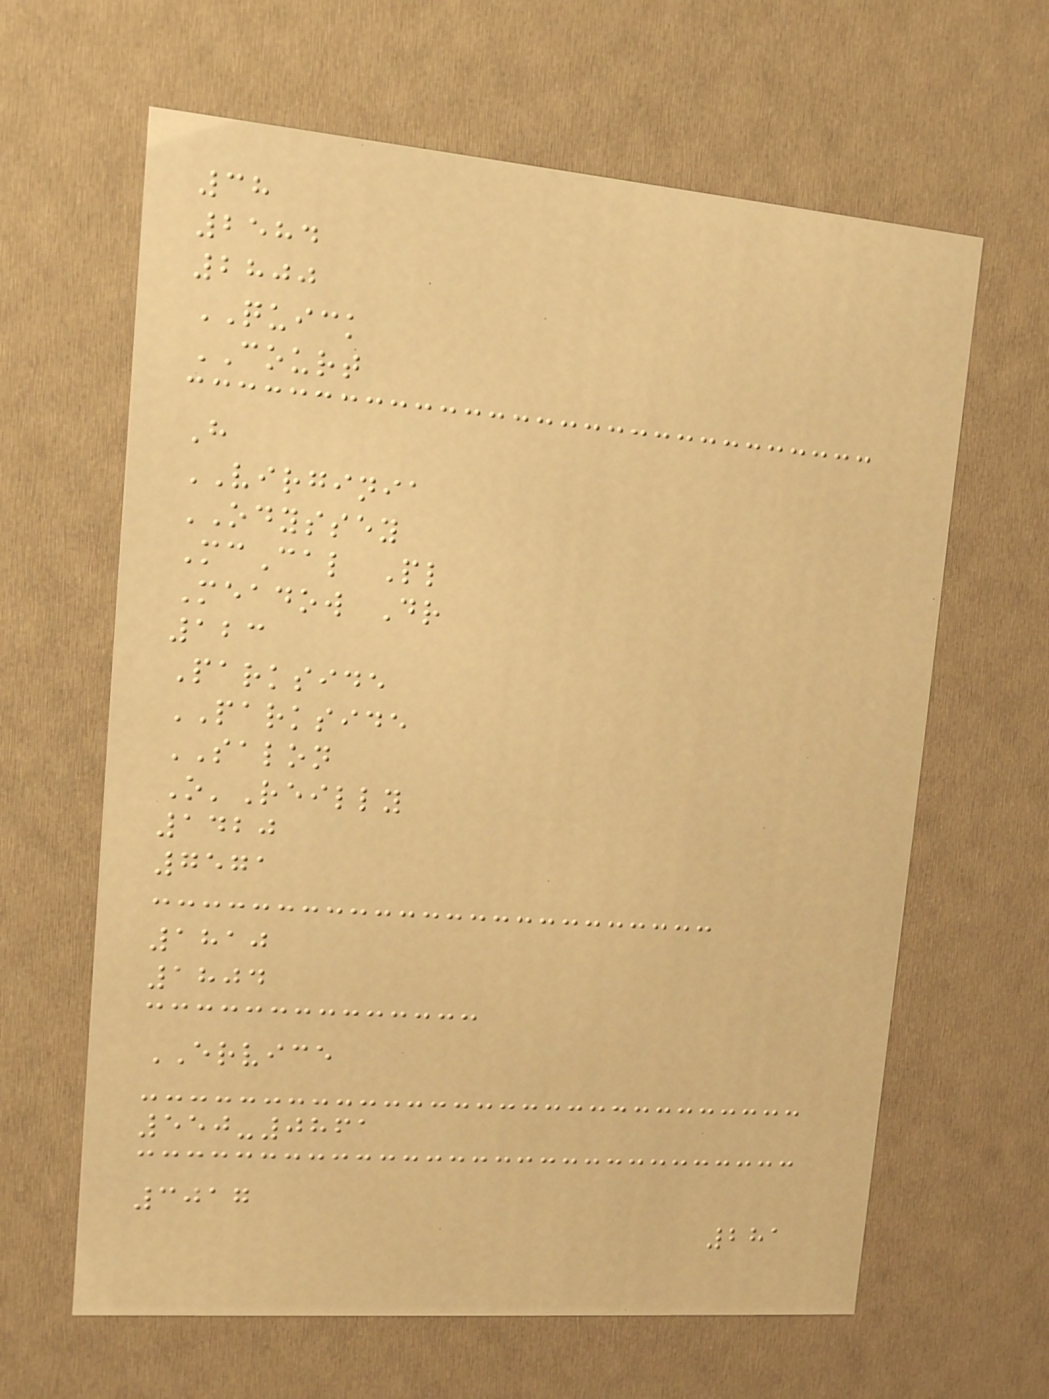38
2584
2800
QUICK
COURT
H
VIRGINIA
ODYSSEY
McCal Pl
Meadow Dr
123
Parkside
PARKSIDE
SALON
O'Reilly
1420
7571
1810
1804
ERVICE
550-0861
3017
281
